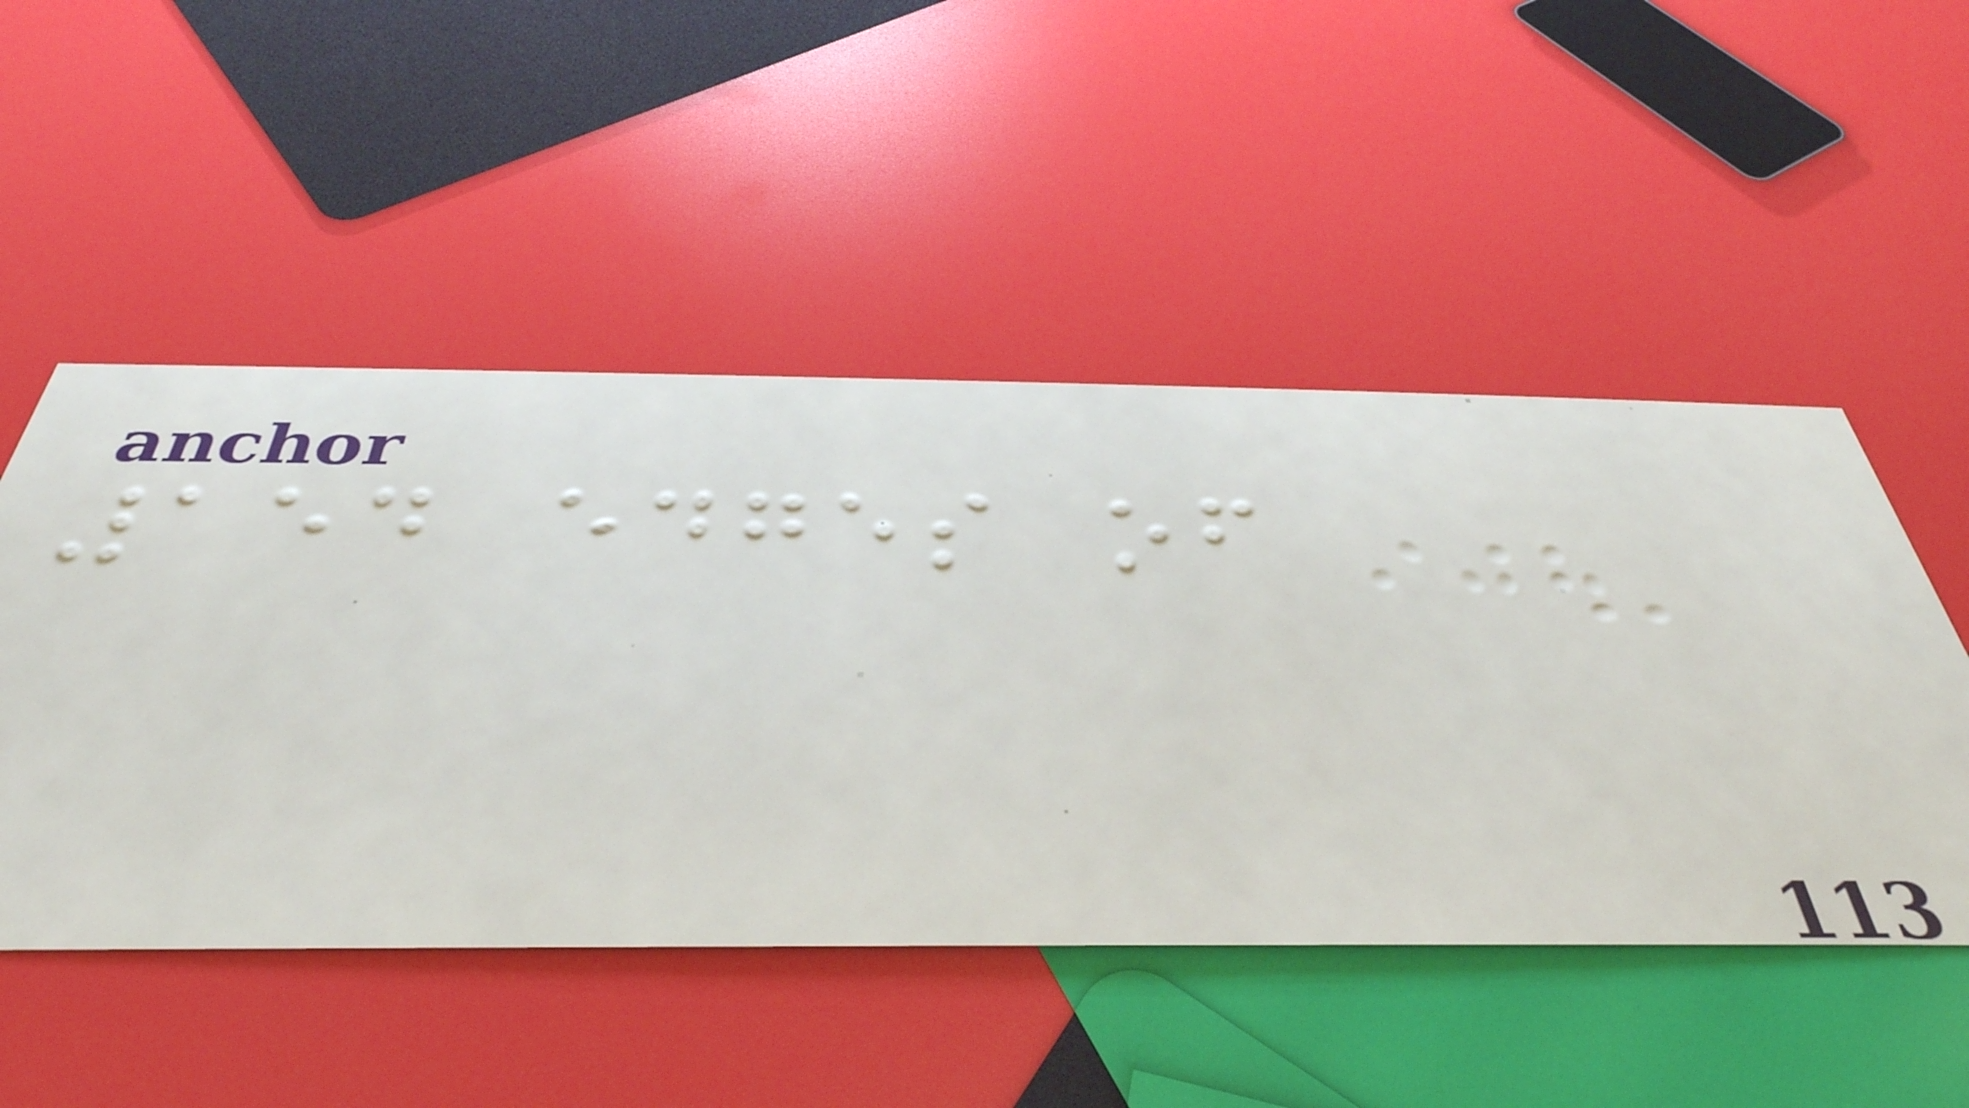154 edges of
